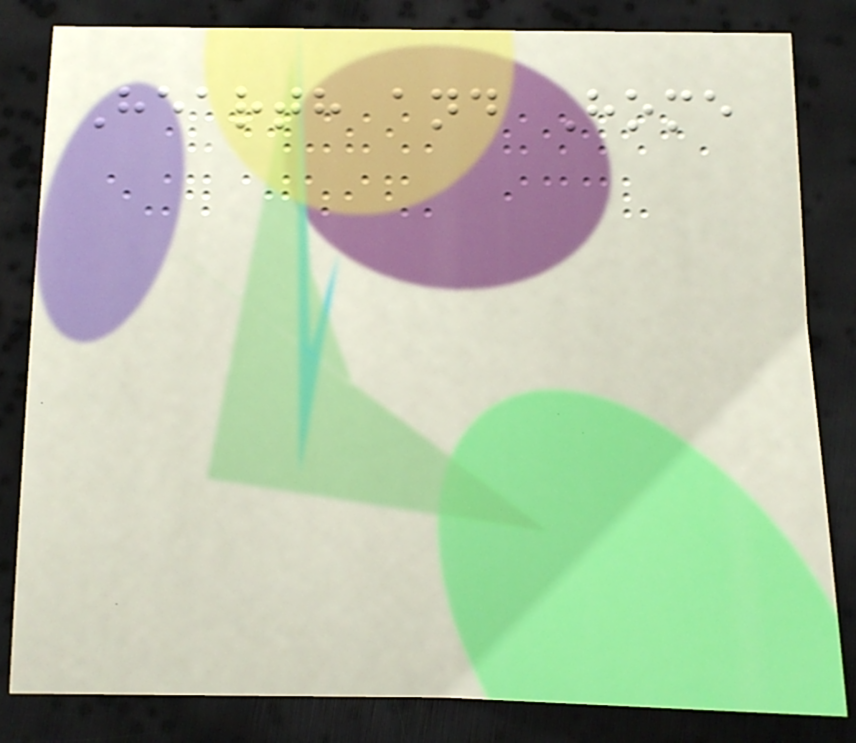Hearth and Home
